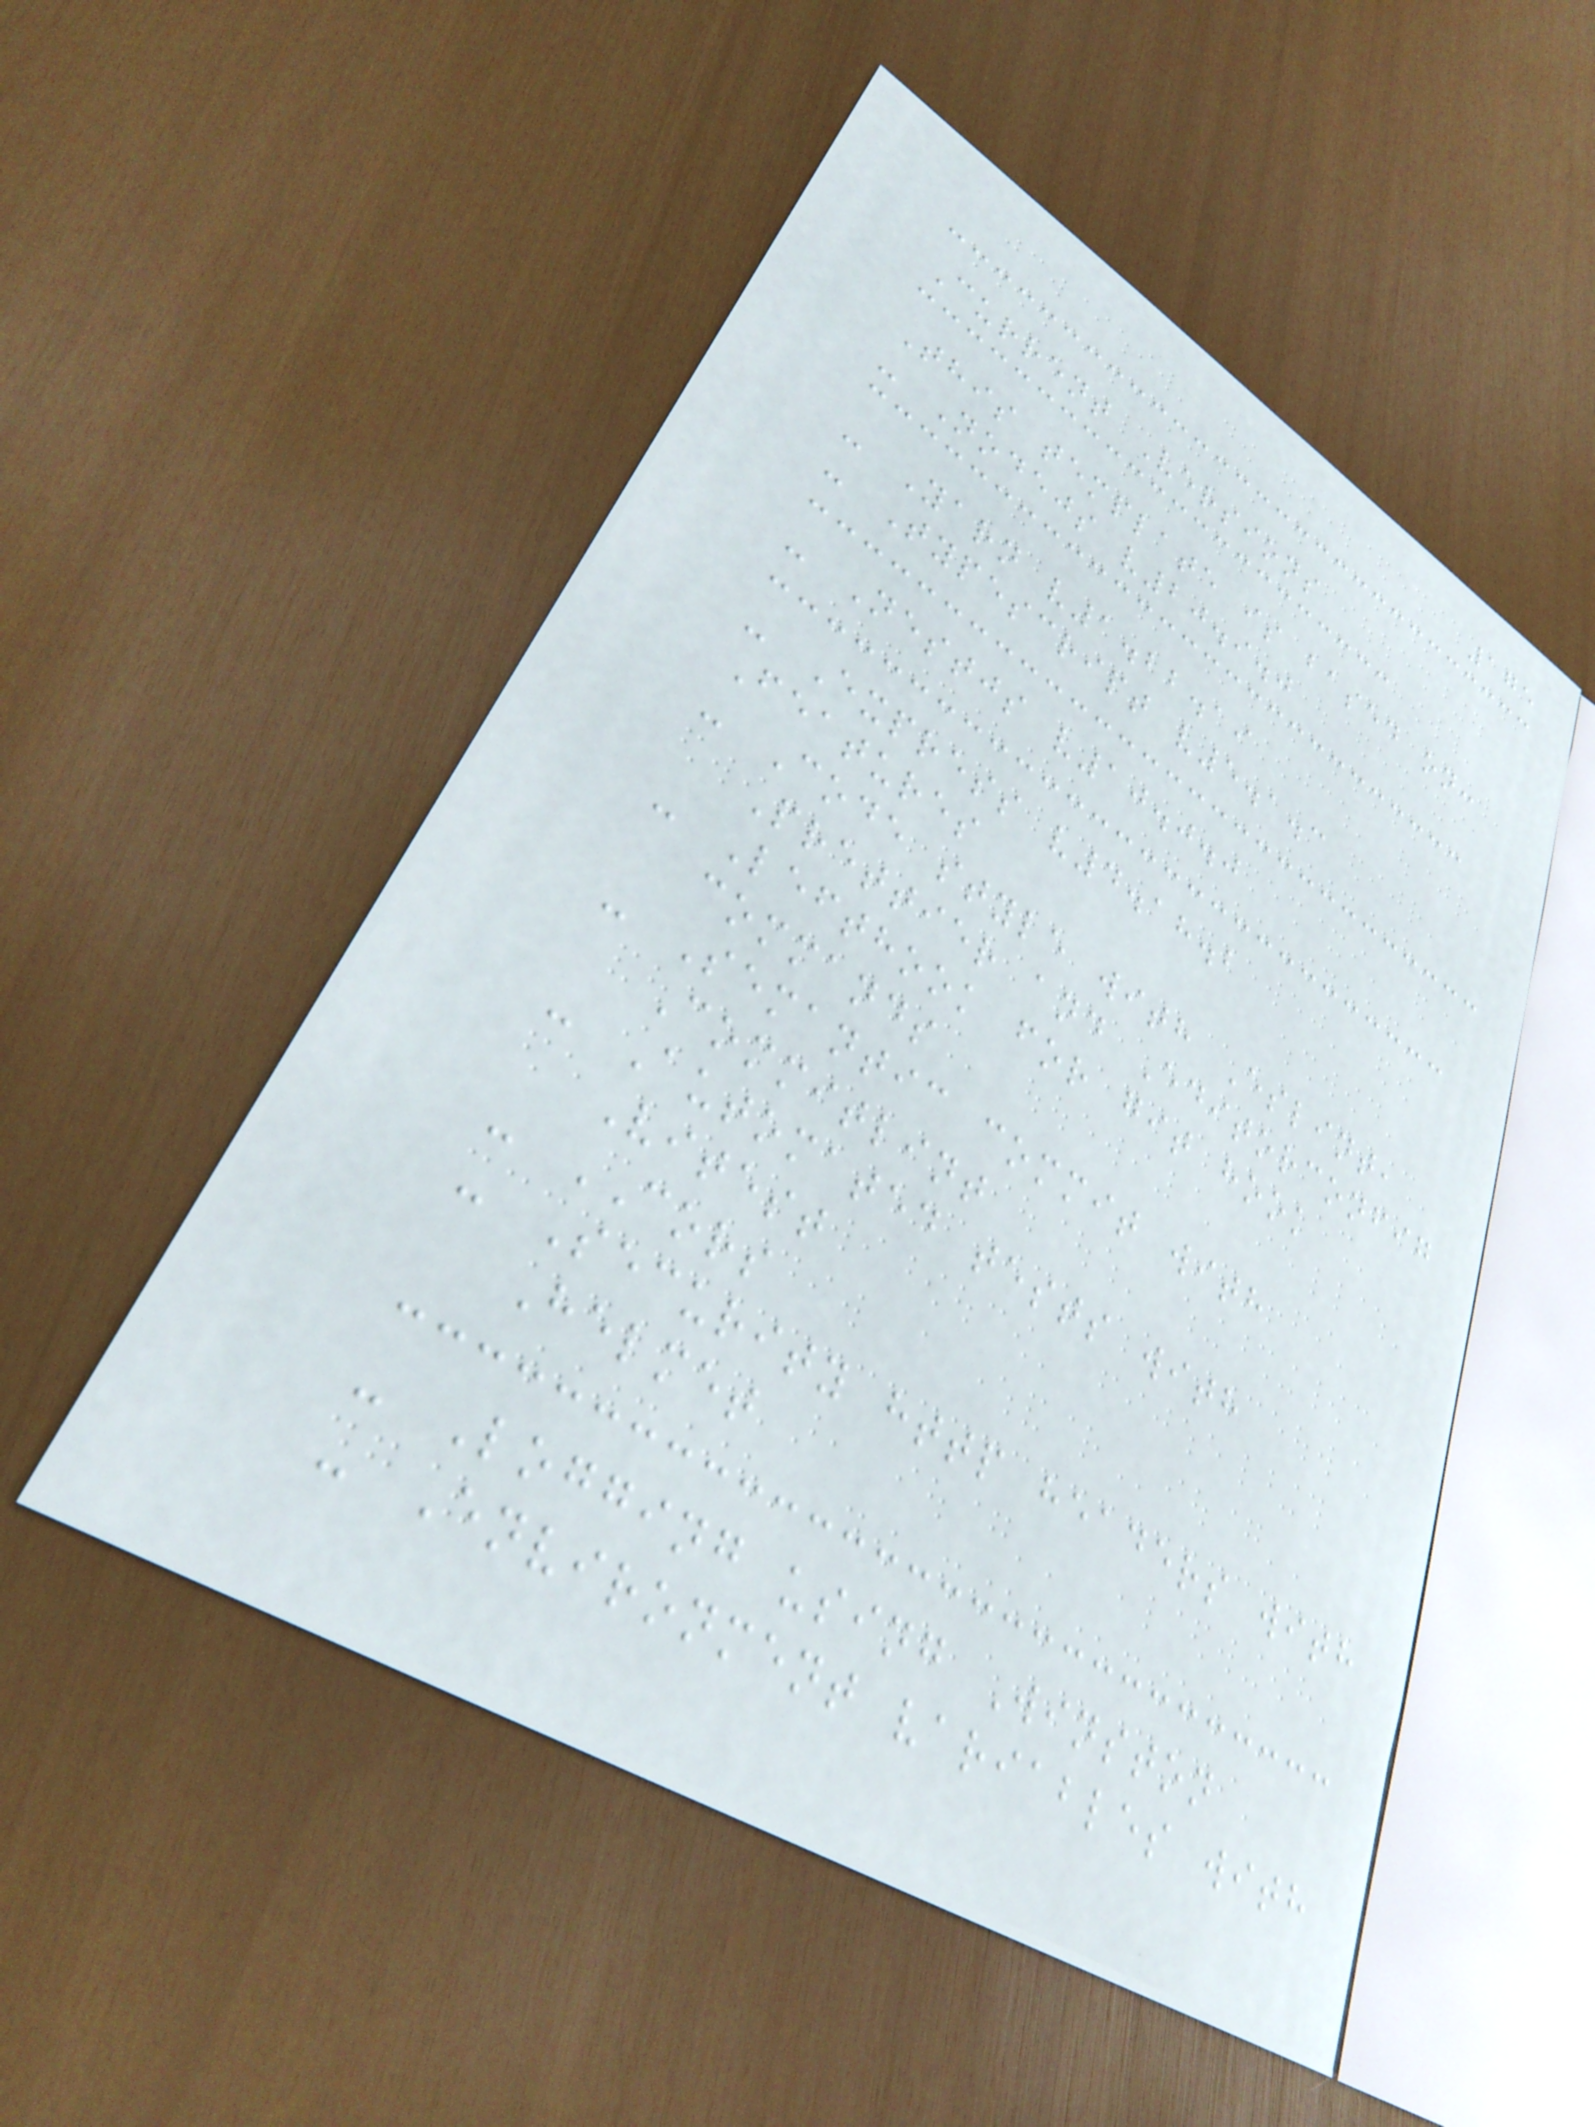175
Current Versions
This template is based on:
- Nodejs v20.9.0
- Yarn v1.22.19
- Typescript v5.1.3
- Nestjs v10.0.0
- Express v4.18.2
Features
- Code style with Eslint,
Prettier and Editorconfig
- Lefthook for git hook
commands
- Semantic commit with
Commitlint
- Automated tests with
Vitest
- CORS
- Security http headers with
Helmet
- Logging using Winston
- Environment variables with
